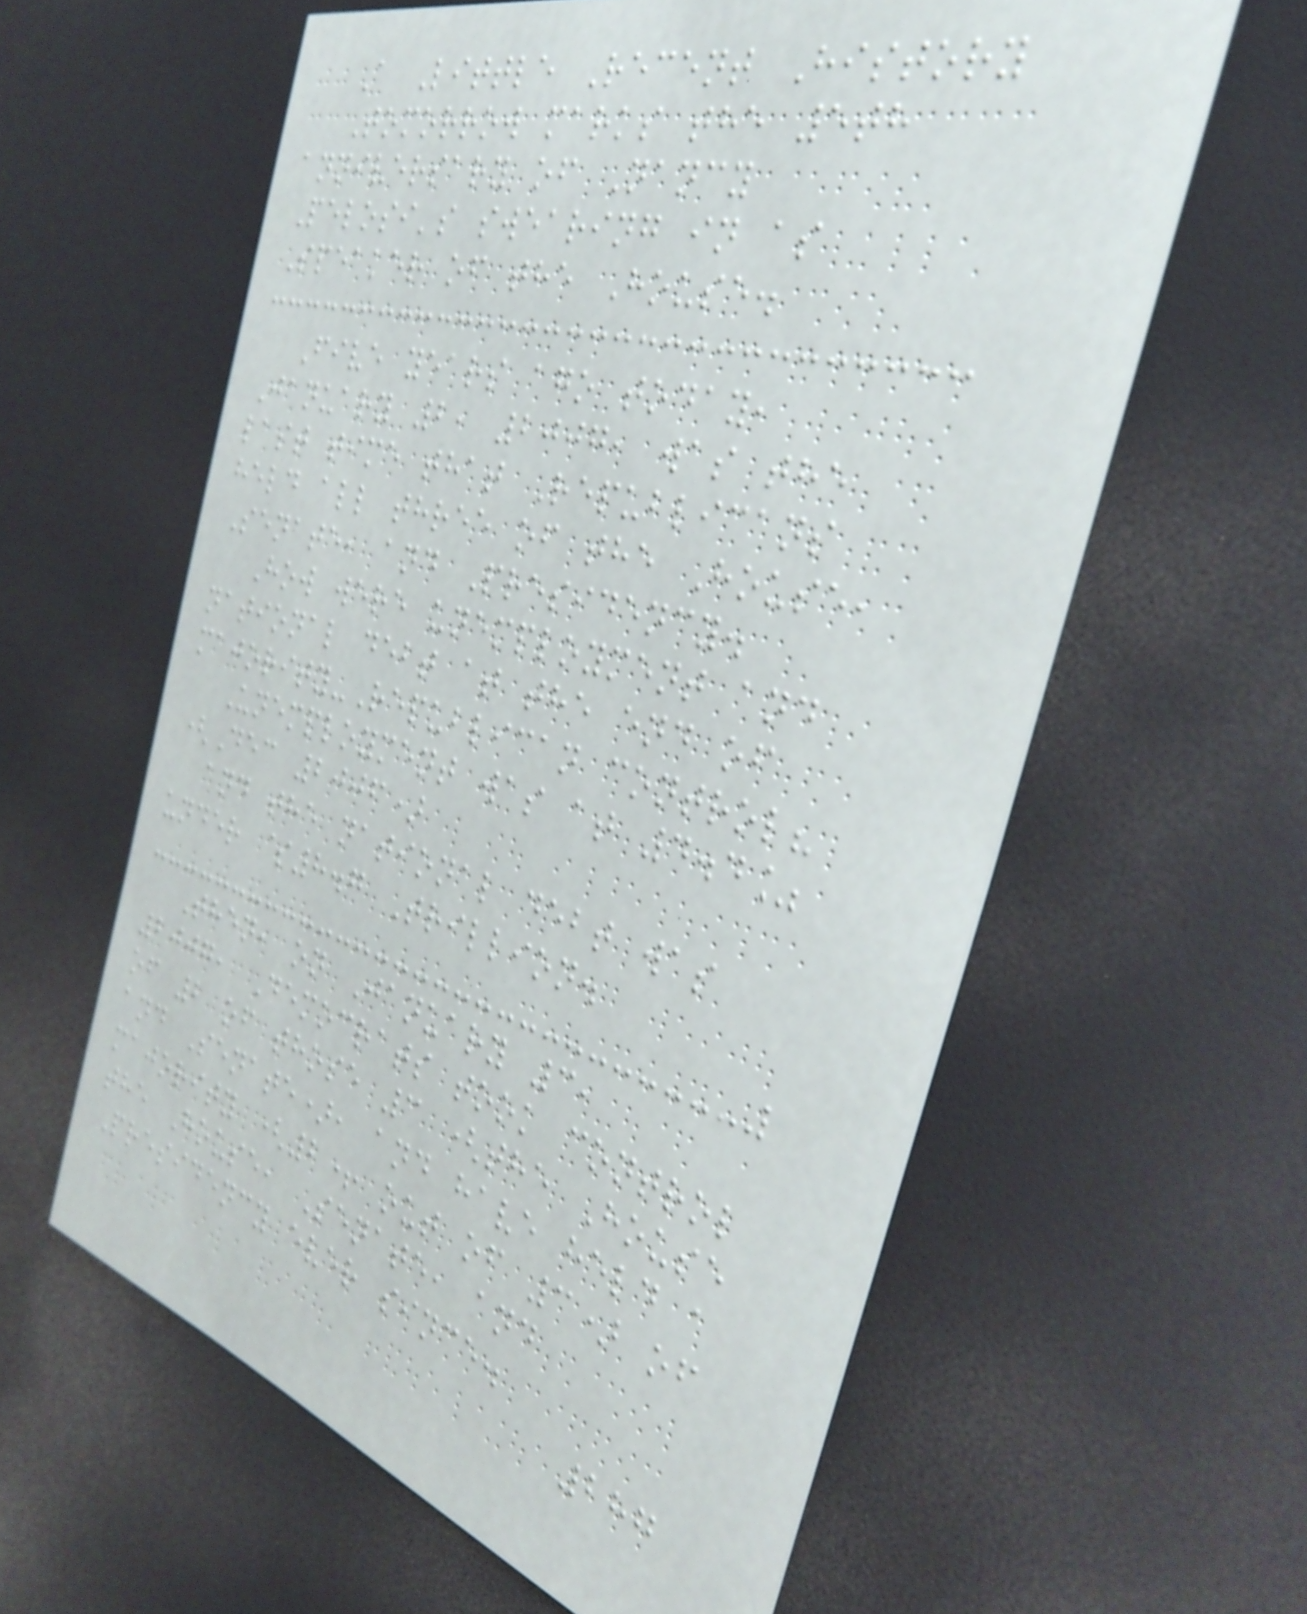A Little Recent History
Tomorrow marks the 5th
anniversary of Nancy
Pelosi's swearing in as
Speaker of the House.
Five years ago today,
January 2, 2007, was the
last time that Republicans
held all three of the House,
Senate, and Presidency.
How were unemployment and
national debt at the end of
majority-Republican control?
Unemployment was at 4.4%
(Dec 2006)
and the national debt was
under $8.7 Trillion.
Then, on January 3,
2007, Democrats took control
of 2 of those 3 (the House
and Senate), and have held a
majority (2+ out of 3) of
the House, Senate, and
Presidency ever since.
287
